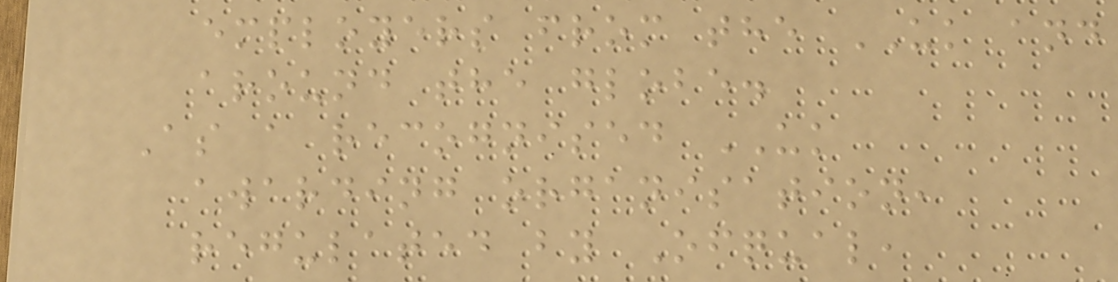employers from the UK and
around the globe.
As a recognised UK
awarding organisation,
regulated by Ofqual,
